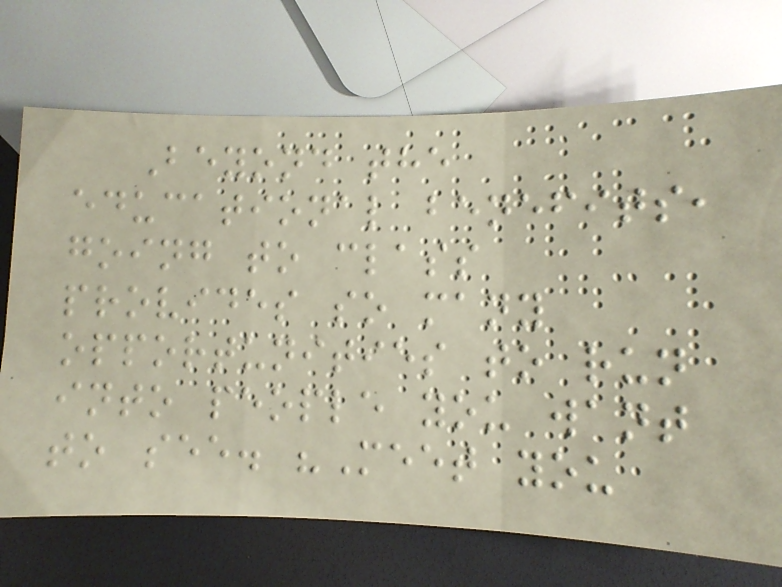Beyond the
educational benefits,
going to class
provides so many
opportunities to run
into people you want
to see. "Meet you
